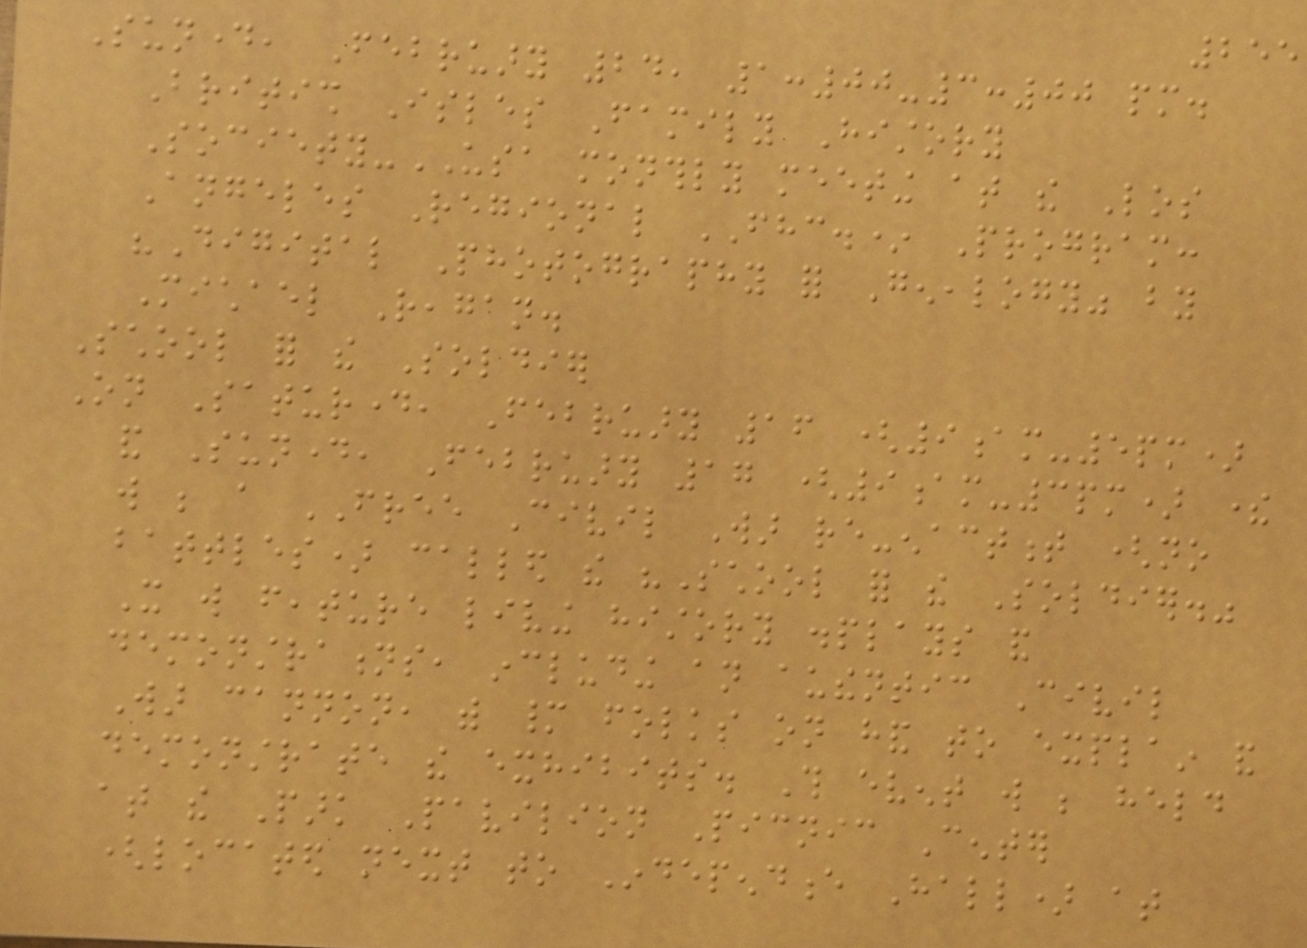255
Sunday, February 24, 1:00-3:00 pm.
British Isles Family History
Society-USA monthly meeting at the Los
Angeles Regional FHC.* Program:
"Digital Photography for Genealogy" by
Michael Reagan.
School for the Soldier
On Saturday, February 16 (9am-5pm)
and Sunday, February 17 (9am-3pm) there
will be a FREE Civil War re-enactment (no
battles) called the "School for the Soldier."
It will feature living history displays and
demonstrations, including an authentic Civil
War cannon, with many folks on hand to explain and
demonstrate the exhibits. This event will be held
at the Park Pavilion Picnic Center
(located next to Independence Hall) at
